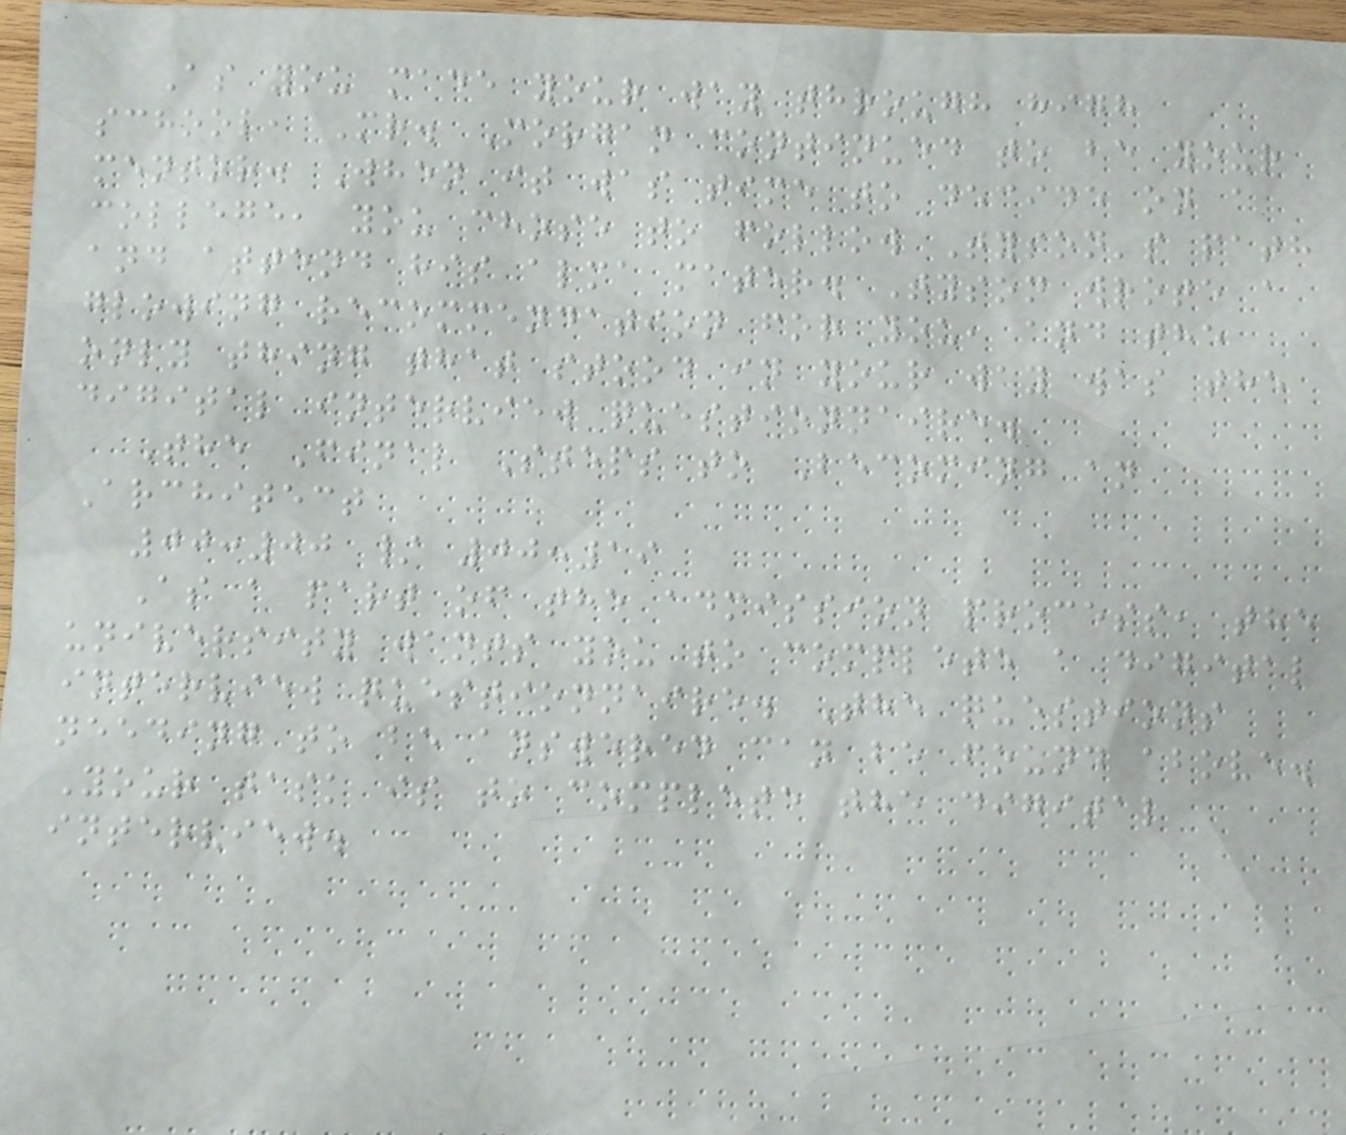As you made your way through high
school, Mr. Morgan continued to be your
mentor. When it was time to decide on a
college, you chose to follow Tyson's path
and attend his alma mater. Tyson wrote a
glowing recommendation for you, and the
only thing that stood in your way was the
digital interview questionnaire.
The Final Steps to Becoming an
Architect
00:00 / 00:19
As a part of the admission process, the
university wants you to complete a digital
interview questionnaire. The questions
needing to be answered can be found above.
Your task is to complete the digital
interview.
